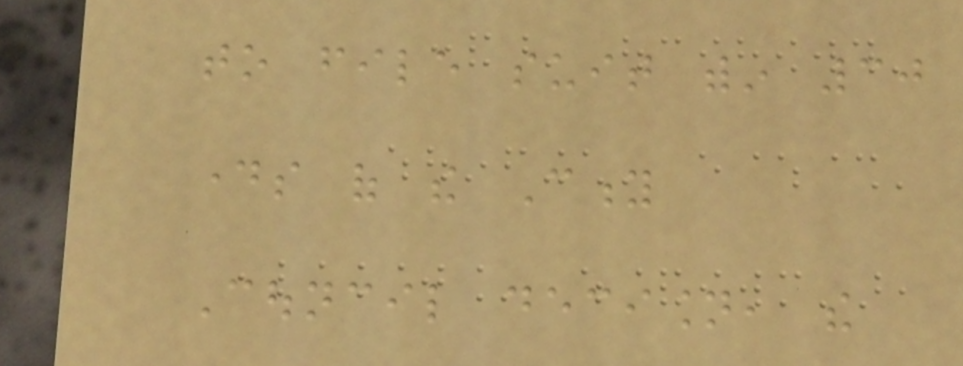to file suit within 30
days of the City
Council decision, the
